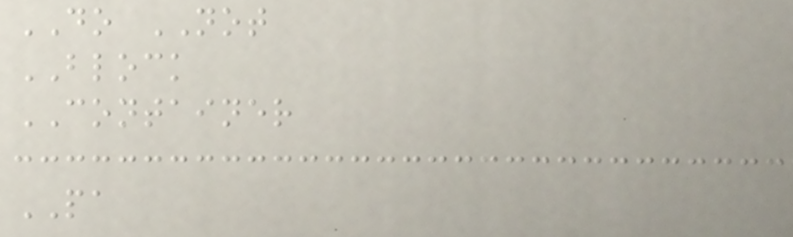DO NOT
BLOCK
CONTAINER
PA
